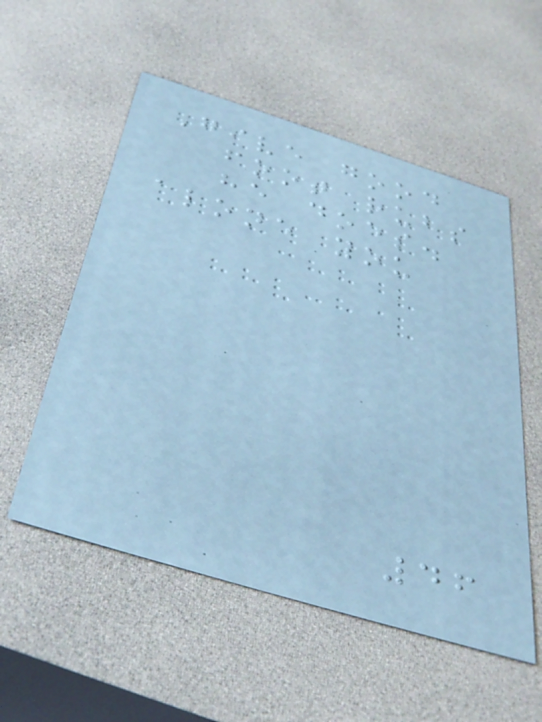Give good
foot rubs
he does.
alone you
46
